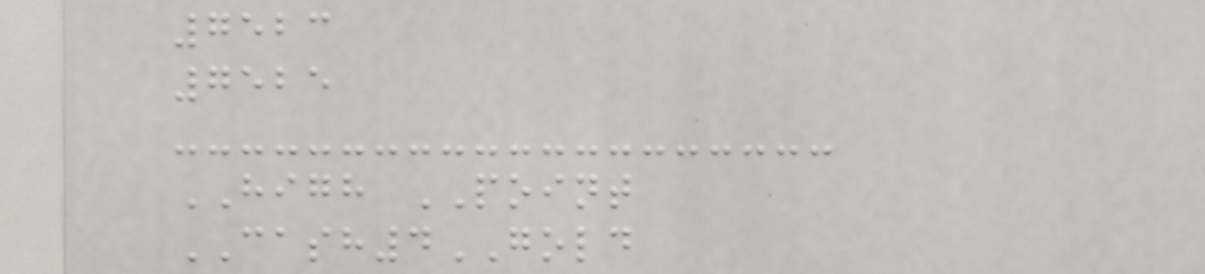7523
7525
HIGH POINT
CASH4GOLD
